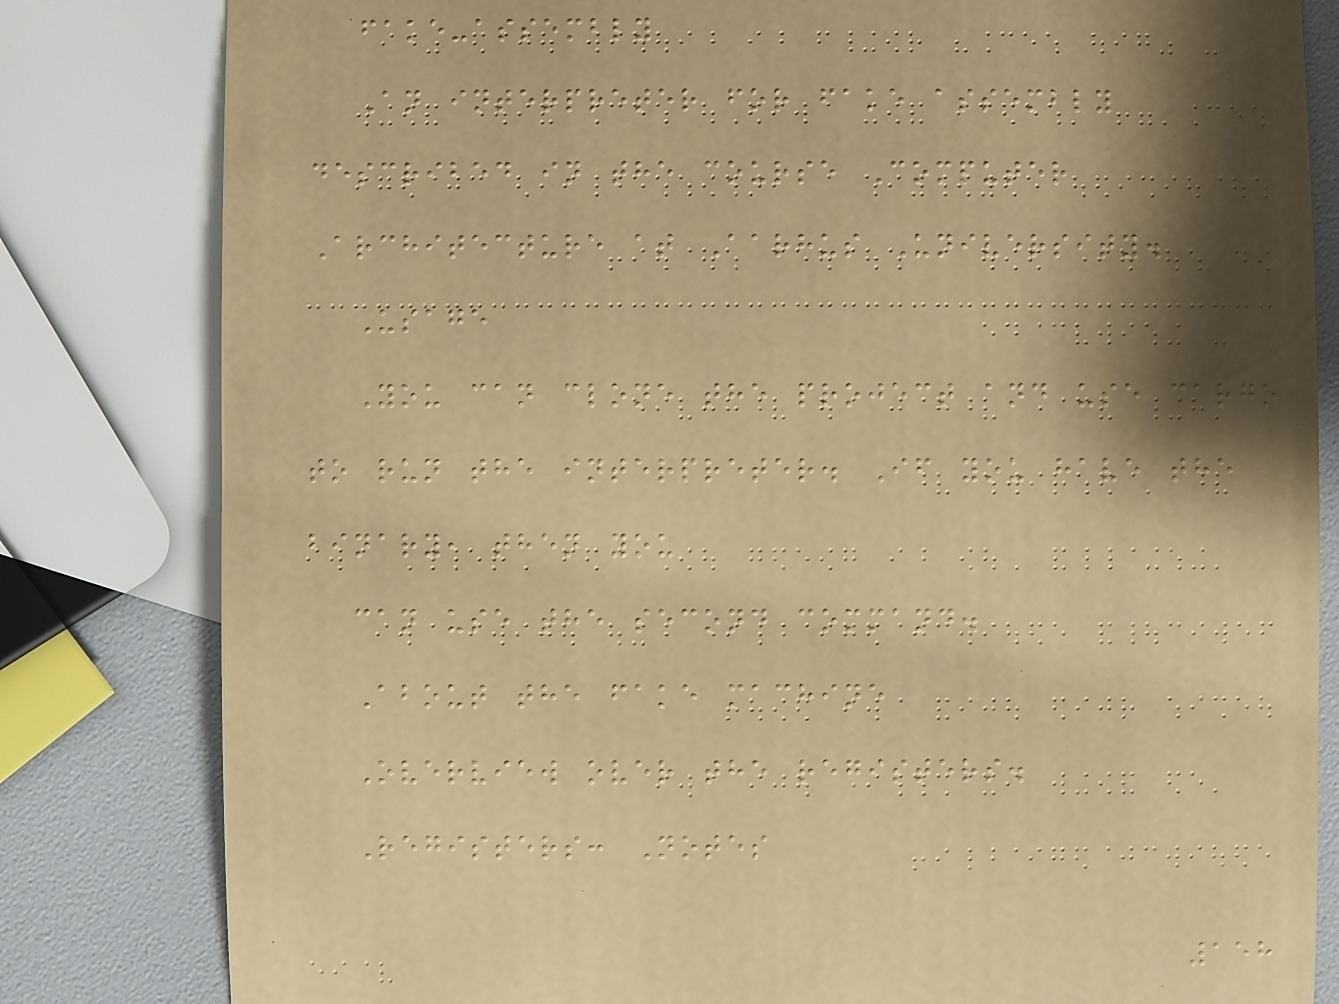fake-assembly
An interpreter for fake assembly
described in the course Computer
Architecture at Aarhus University.
Usage
You can clone the project and use cargo
to run the interpreter. If you have the
binary, then you
can use the second command.
About the fake machine
Overview over the registers.
Registers: Notes
158
